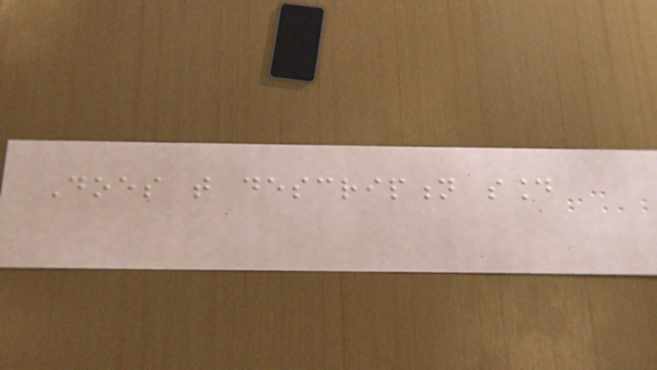Does that description sound
